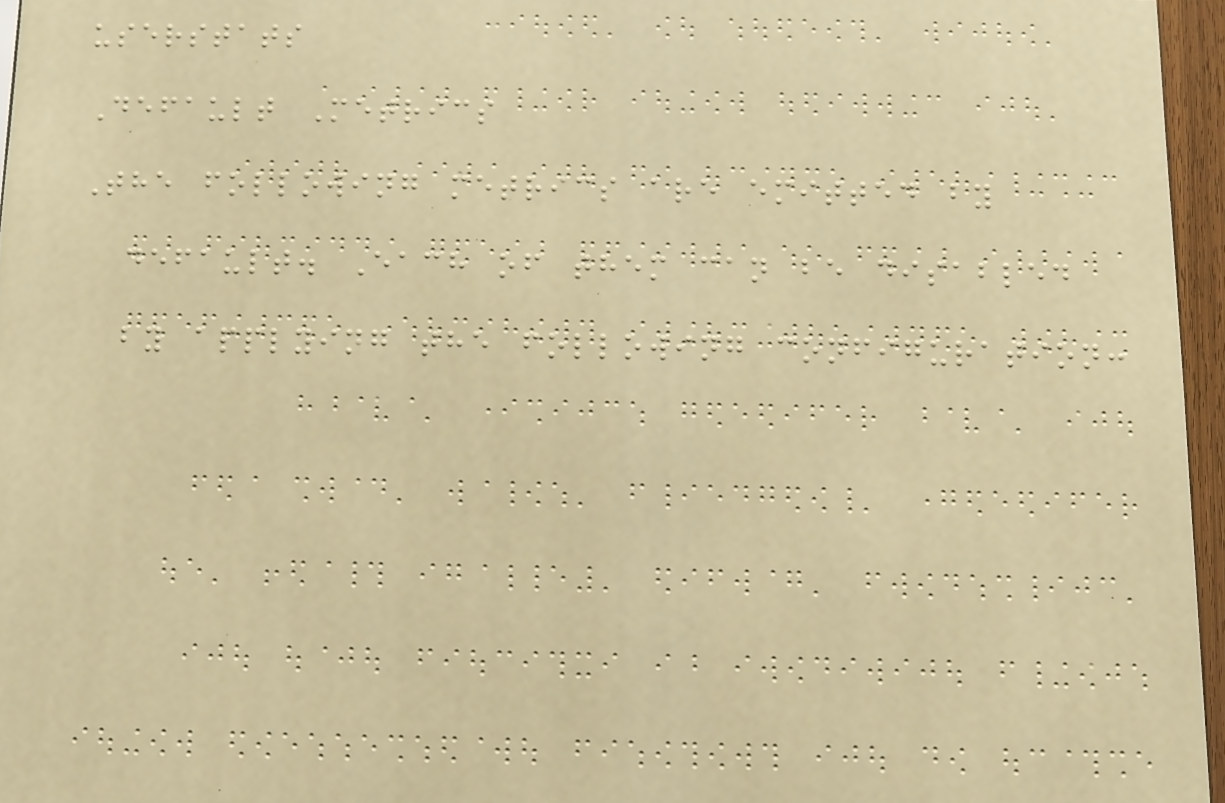userstats
Default Metrics
The following metrics are emitted by
default. Each of them can be disabled
by applying the following configuration:
